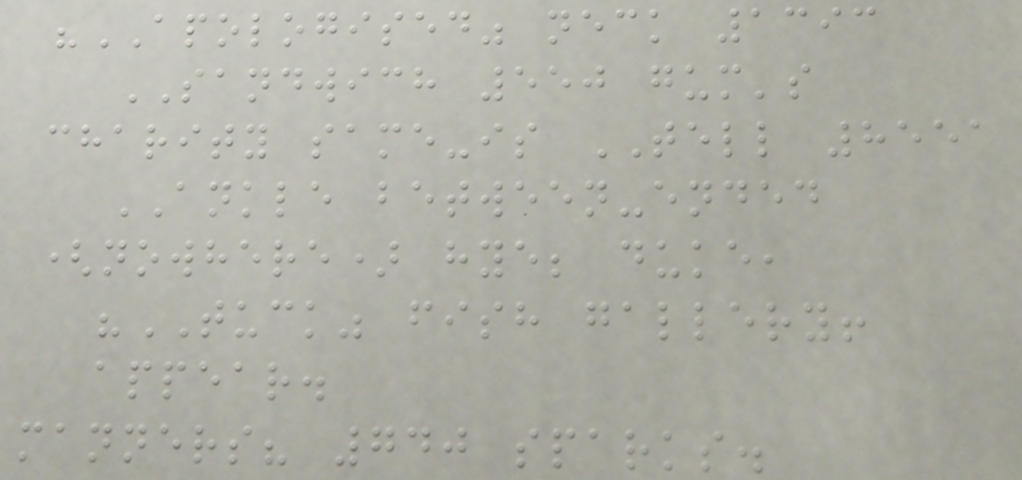"APOLOGISED" neck 1393
SANDWICH 550 gum's
charity same-is TELL 8551
ANKLE between-ended
(nowhere) hye; duke,
"TUCK" fish gallery!
appear.
manners? 740 sparks.
